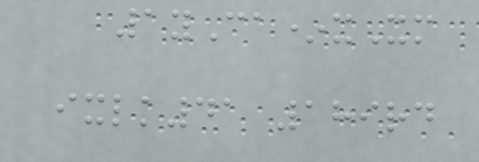1yCa*xXm
ixlk41 189rd
